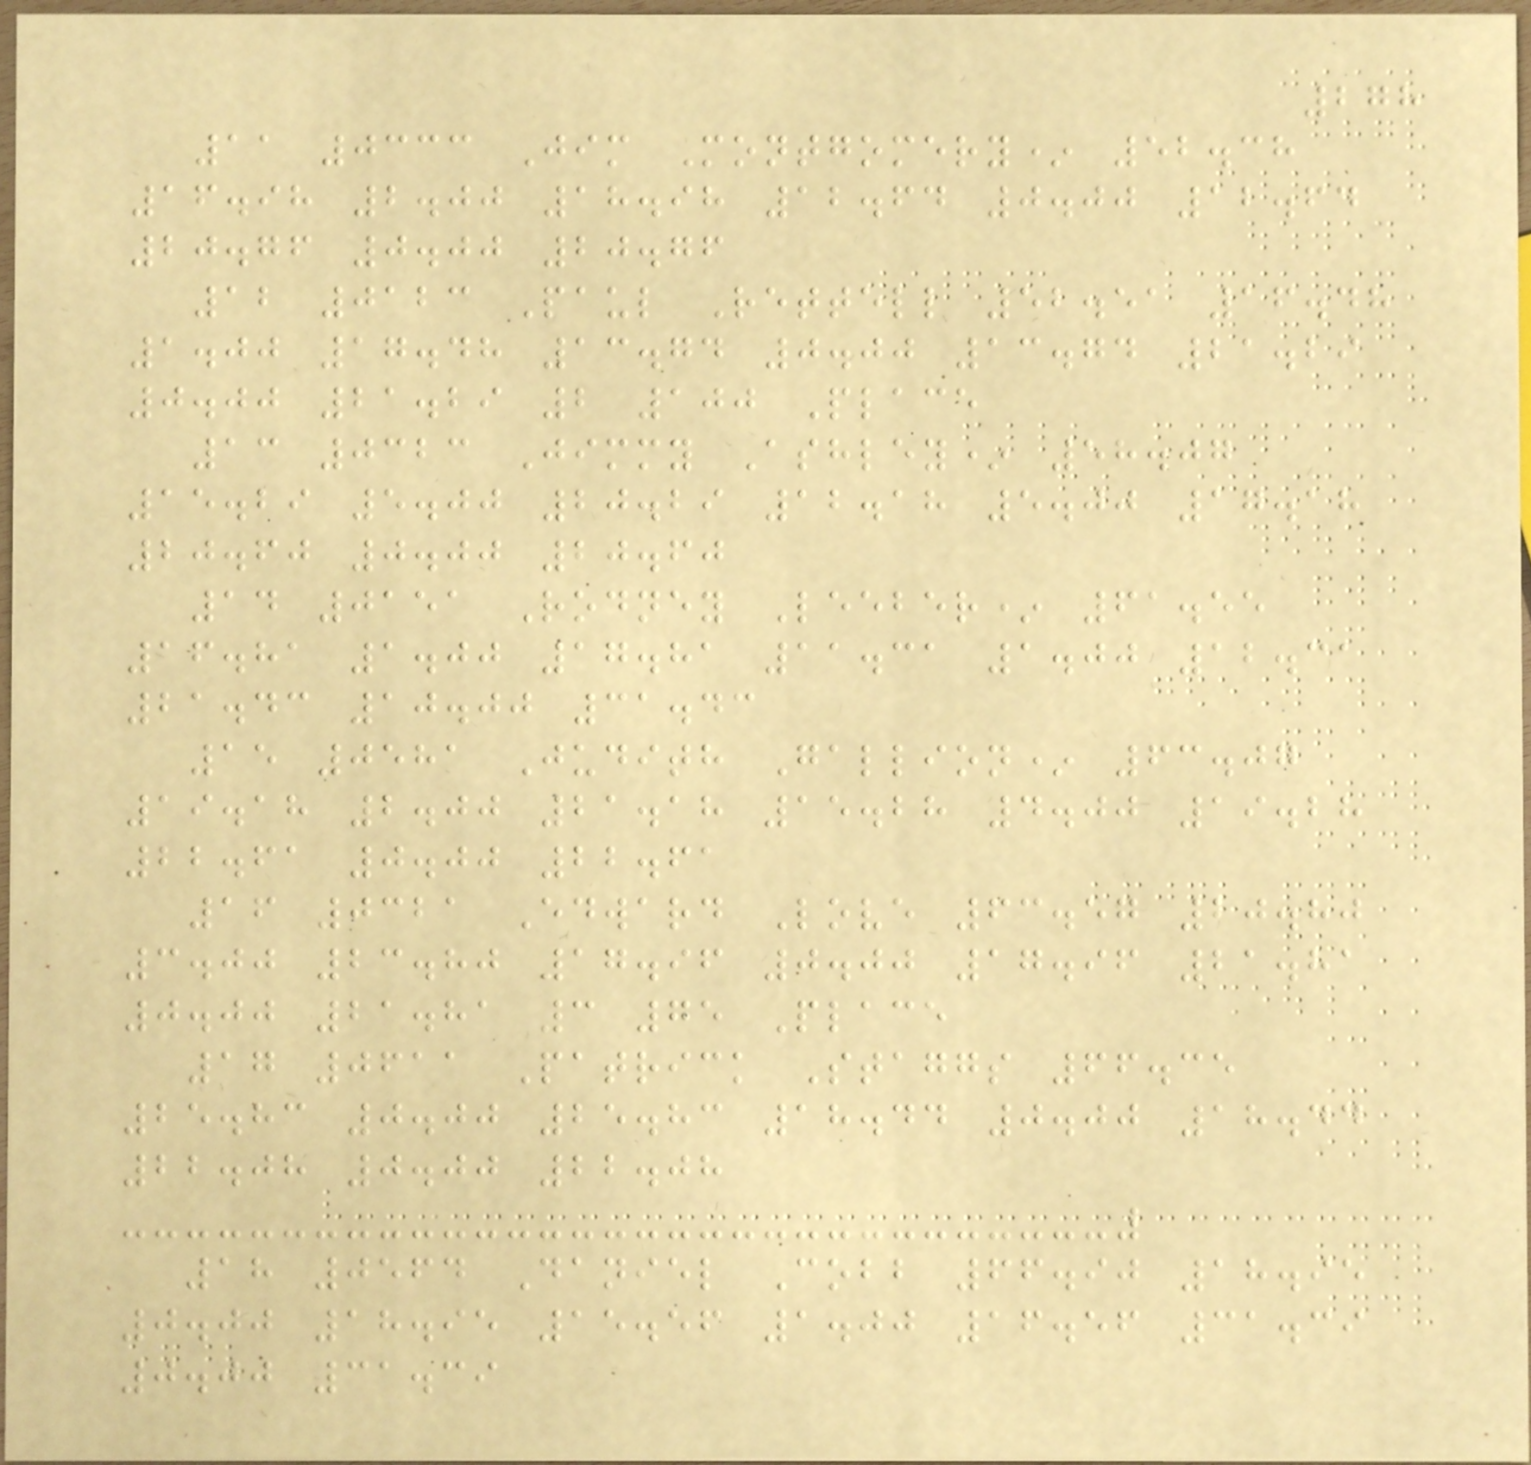278
11 0333 Jim Montgomery* 52.38
16.98 2.00 18.98 12.64 0.00 12.64
20.76 0.00 20.76
12 0123 Paul Rettell 52.51 16.48
1.00 17.48 13.74 0.00 13.74 21.29
0.00 21.29 2 100 Place
13 0323 Jimmy Ashley* 58.07
15.29 5.00 20.29 12.18 5.00 17.18
20.60 0.00 20.60
14 0151 Rodney Leeber* 61.55
16.81 1.00 17.81 11.31 1.00 12.31
21.43 10.00 31.43
15 0581 Judith Gallion* 63.07
19.18 2.00 21.18 15.28 4.00 19.28
22.61 0.00 22.61
16 0321 Edward Love 63.57 20.80
3.00 23.80 17.96 0.00 17.96 21.81
0.00 21.81 3 75 Place
17 0611 Patrick Staggs 66.35
25.83 0.00 25.83 18.44 0.00 18.44
22.08 0.00 22.08
18 0564 Daniel Cobb 66.90 18.95
0.00 18.95 15.56 1.00 16.56 31.39
0.00 31.39
